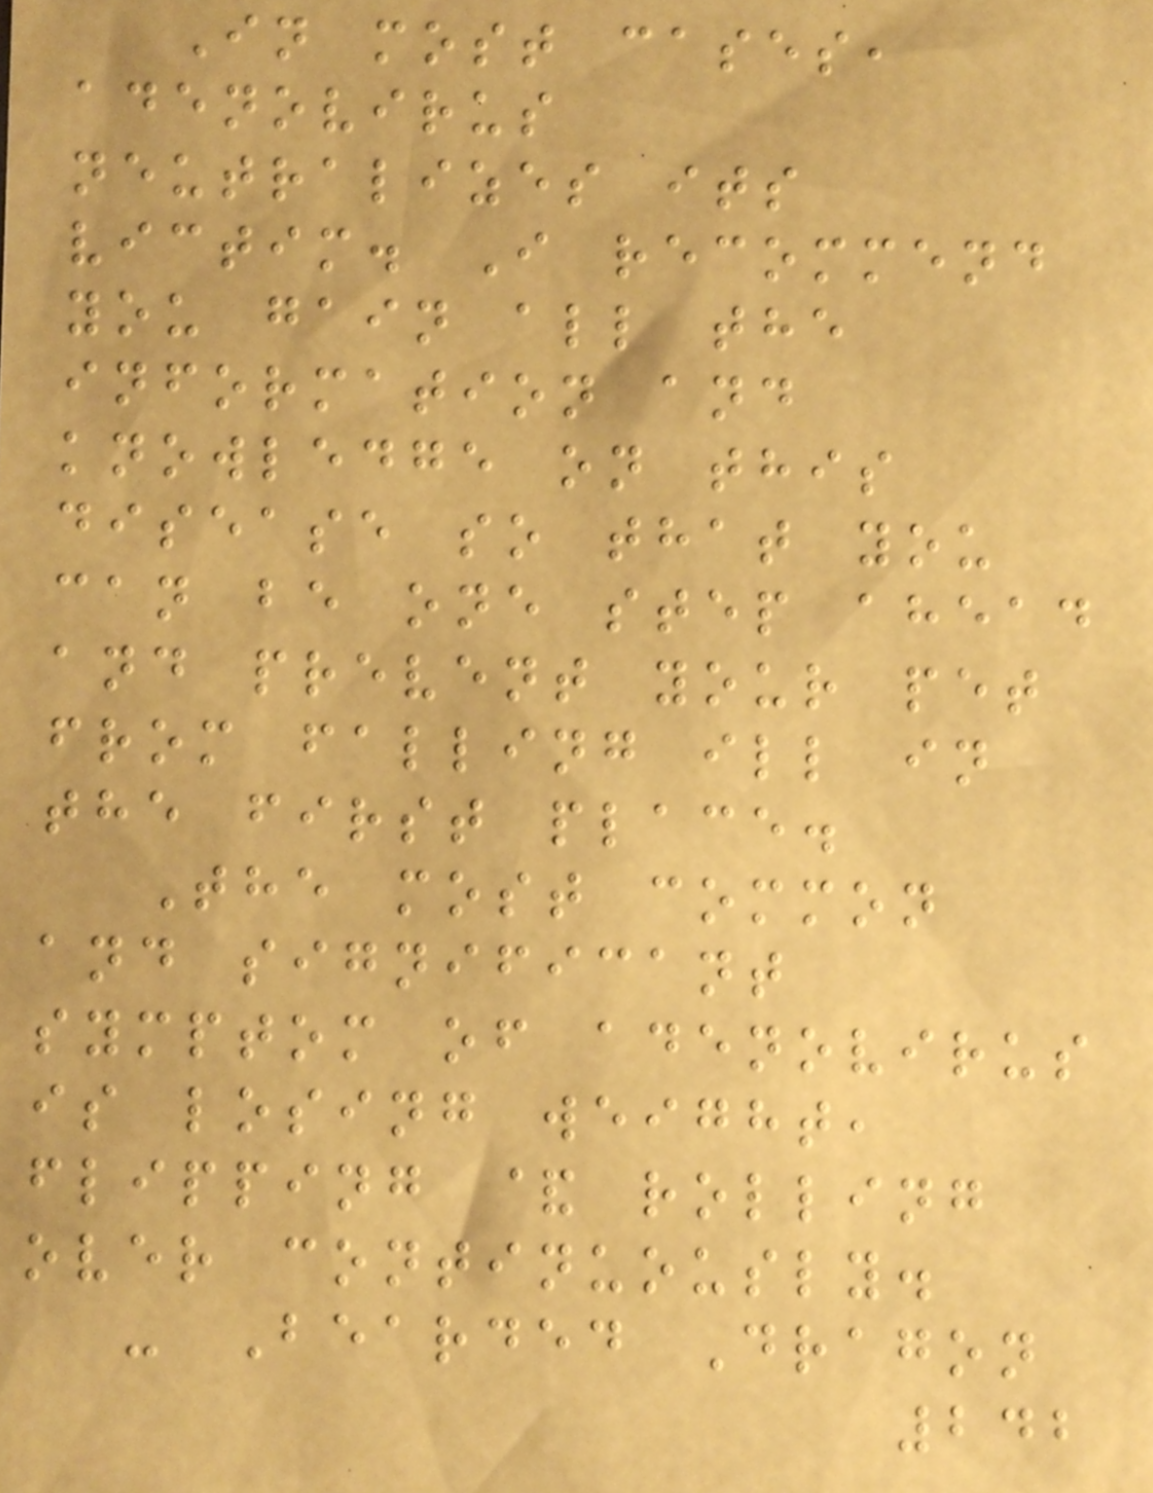In most cases,
adenovirus
neutralizes its
victim. I recommend
you gain all the
information and
knowledge on this
disease so that you
can be one step ahead
and prevent your pet
from falling ill in
the first place.
The most common
and significant
symptom of adenovirus
is losing weight,
flipping & rolling
over continuously.
- Bearded Dragon
242
